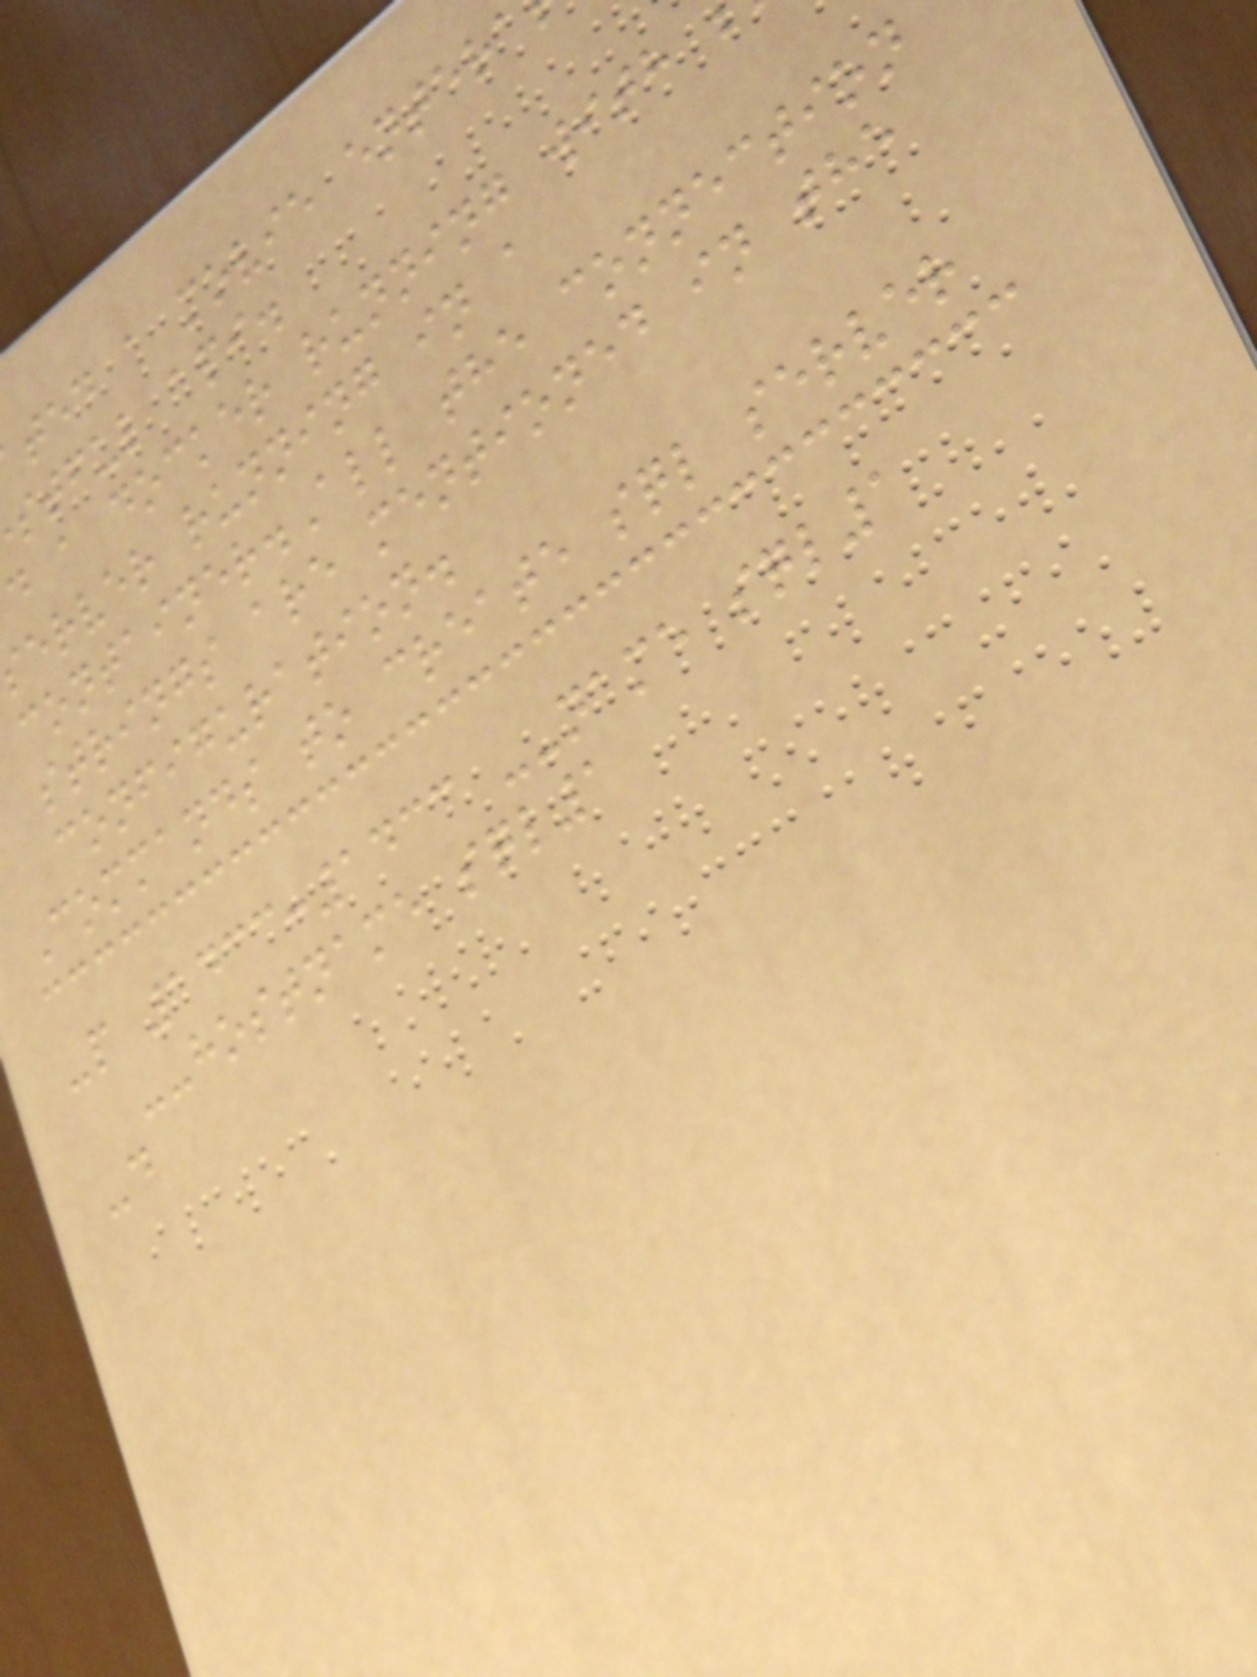ted a movie entera
stful api.
d a docker running with
erver running in a
container.All the connection
strings are mentioned in the
configuration.
Commands to create sql server
-p 1433:1433 --name sql1
--hostname sql1
-d
